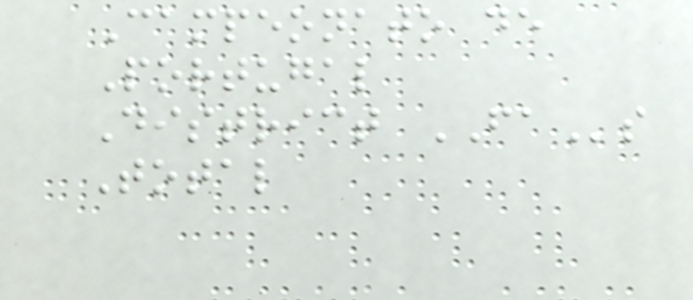Campeonato de
Portugal
District FAs
Total
